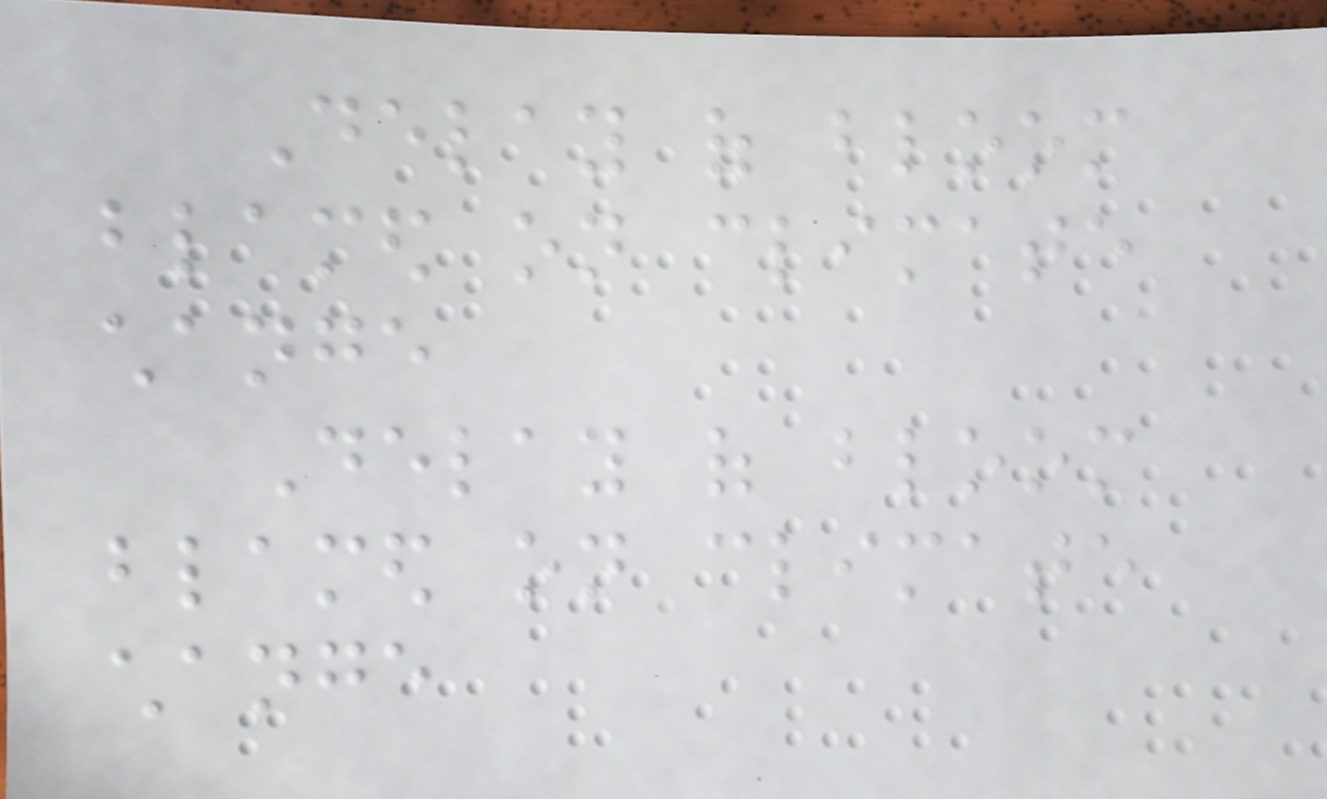Delay of bloom
blamed on climate
change
Delay of bloom
blamed on climate
change
